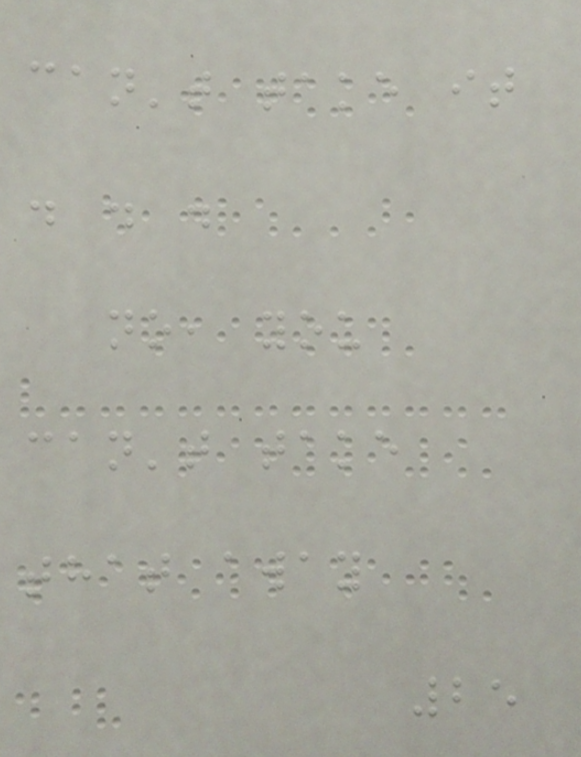can't take it
. . .
no, you
can't take
that away
25
